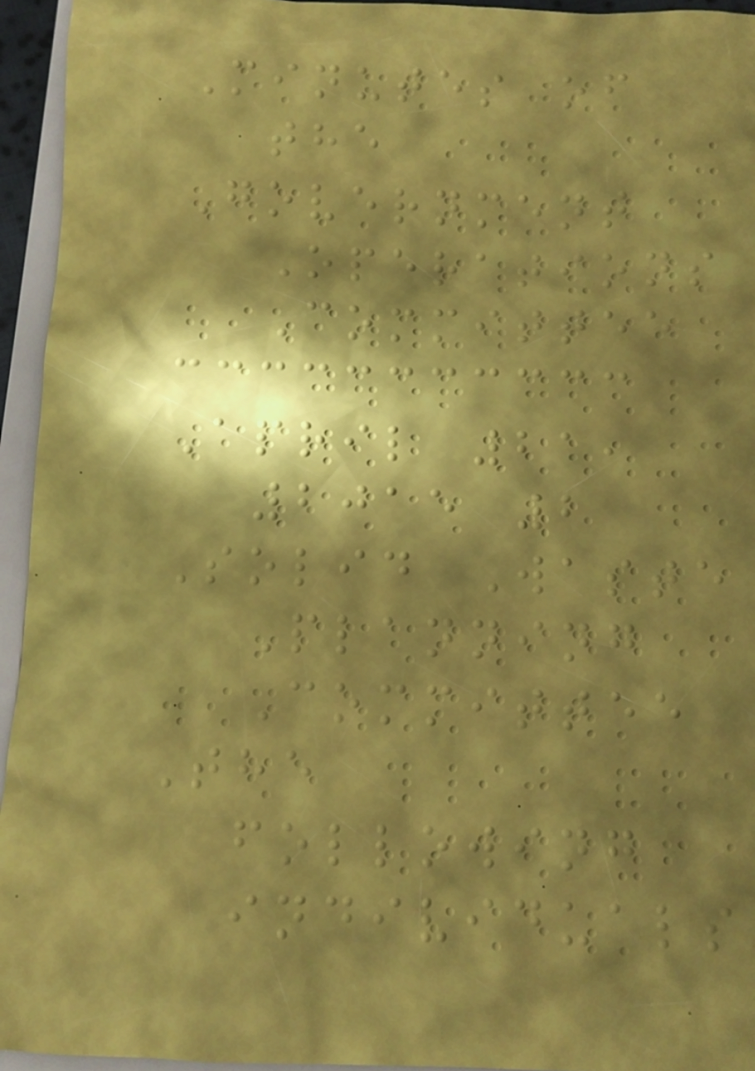Minutes of
the
Government
Operations
Committee
April 21,
2015 2
Solid Waste
Planning
Committee
The
following
individuals
